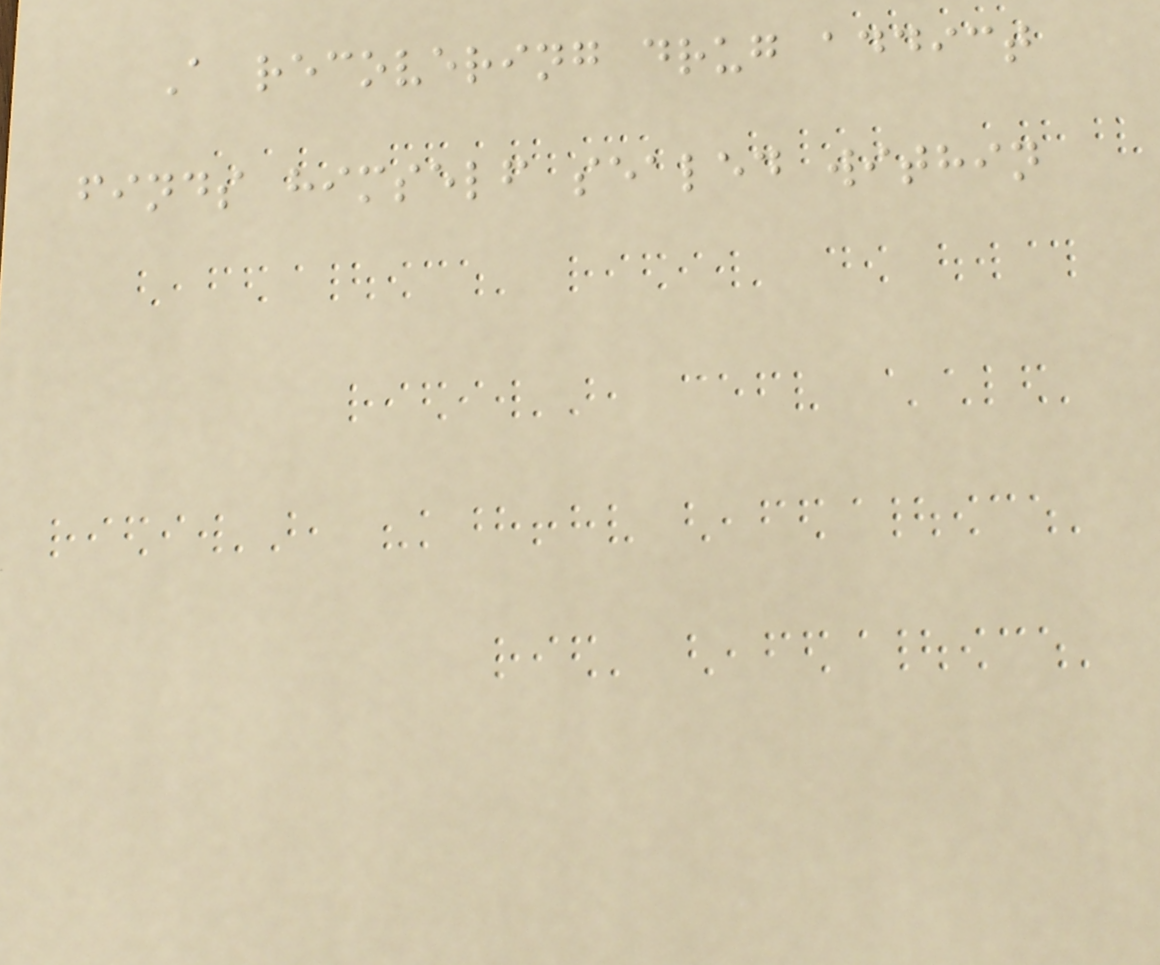A recovering drug addict
finds himself sealed within
